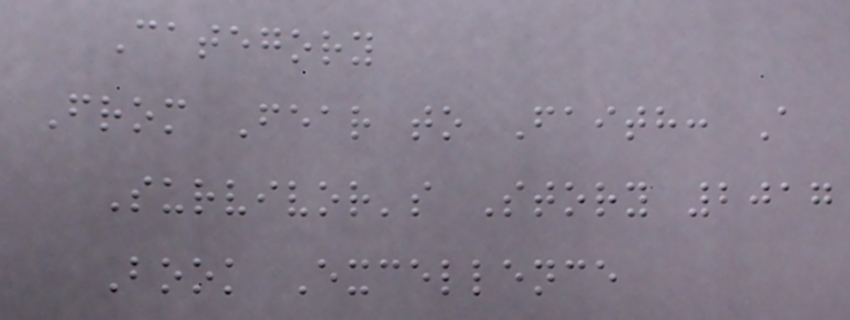Category
From Fear to Faith: A
Survivor's Story 2017
Book Excellence
